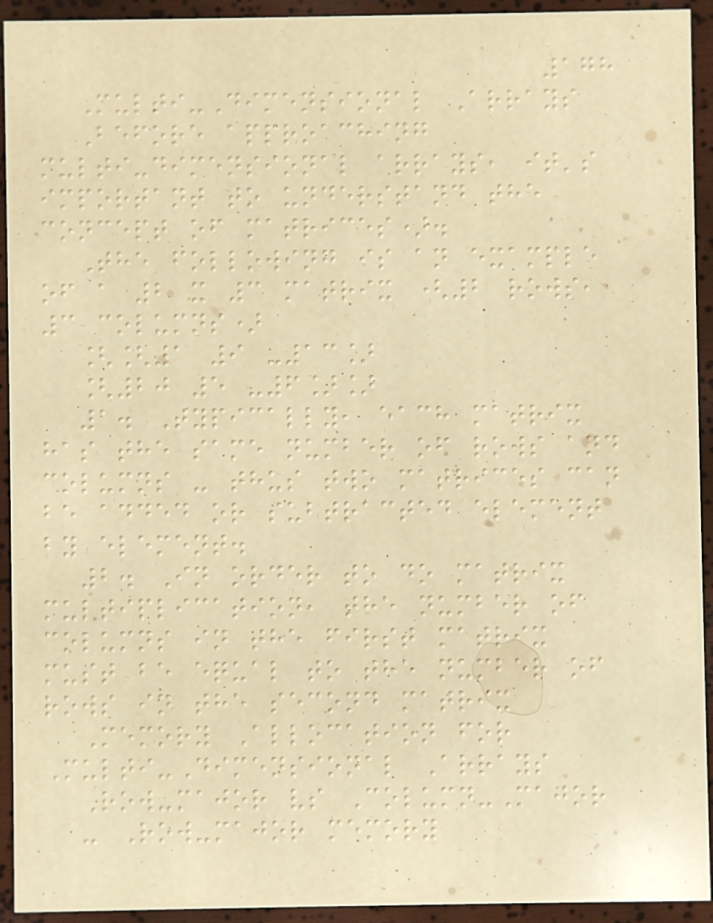178
Multi-Dimensional Arrays
Before approaching
multi-dimensional arrays, it's
important to understand the
concept of matrices).
The following is an example
of a 2 x 3 matrix (2 rows,
3 columns)
[[1 9 -13]
[20 5 -6]]
1. Typically, each matrix
has the same number of rows and
columns - thus two matrices can
be added or subtracted element
by element.
2. In order to do matrix
multiplication, the number of
columns in the first matrix
must be equal to the number of
rows in the second matrix
Memory Allocation for
Multi-Dimensional Arrays
Row-major vs Column-Major
- Row-major memory
